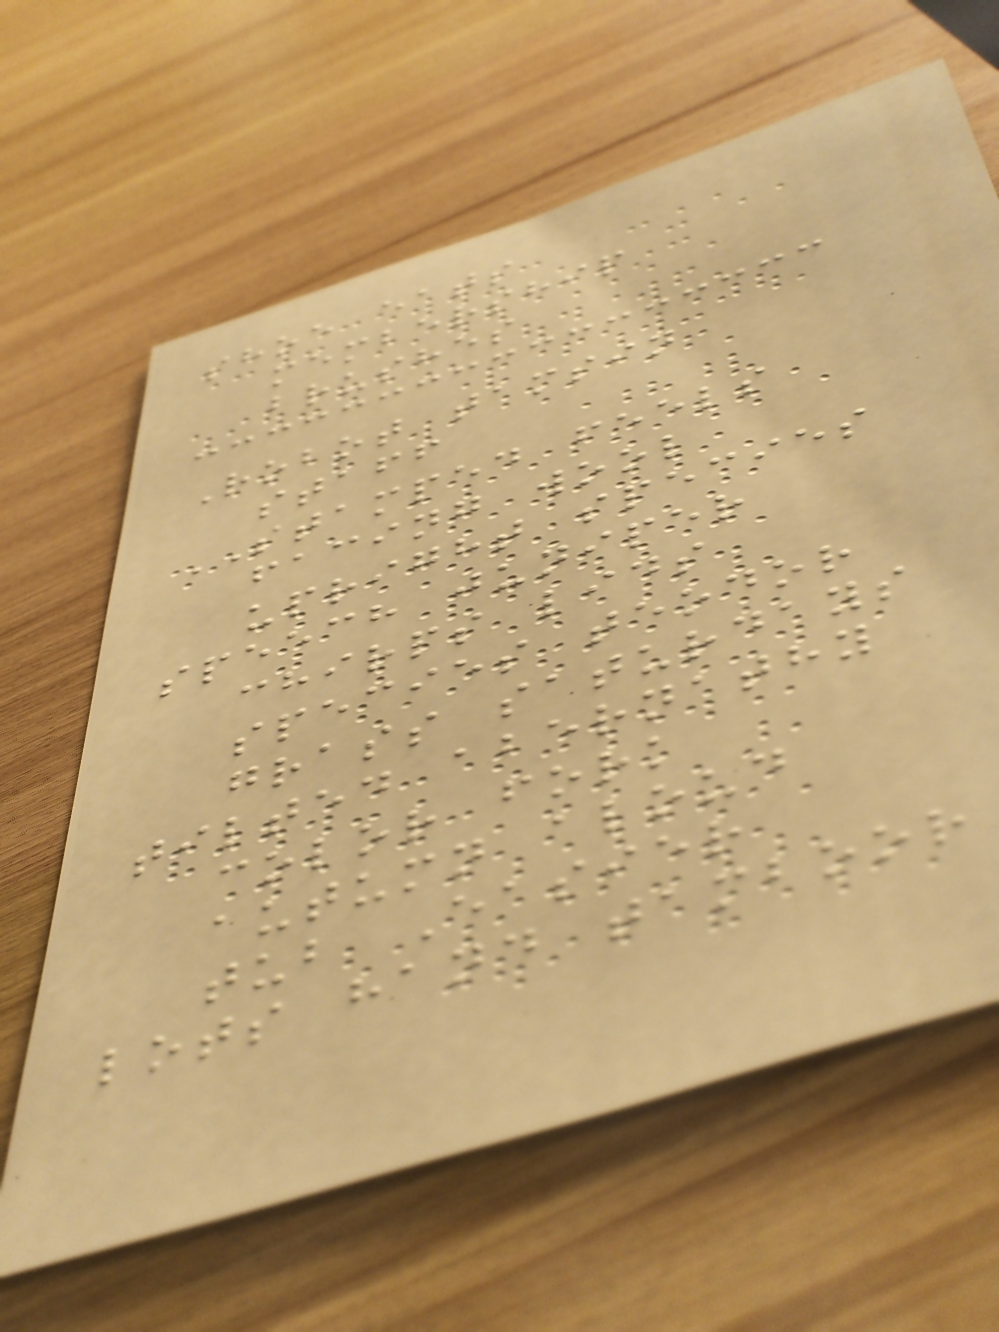shoe eats
membership
brushes
Robot tamsin
staff
STAMPED feels
facing wool
upright species
speech juniper
chirps lids
species teodor
grass saturdays
tilted abernathy
color fork
autumn aloud
tub Easier
lots hand tamboor
